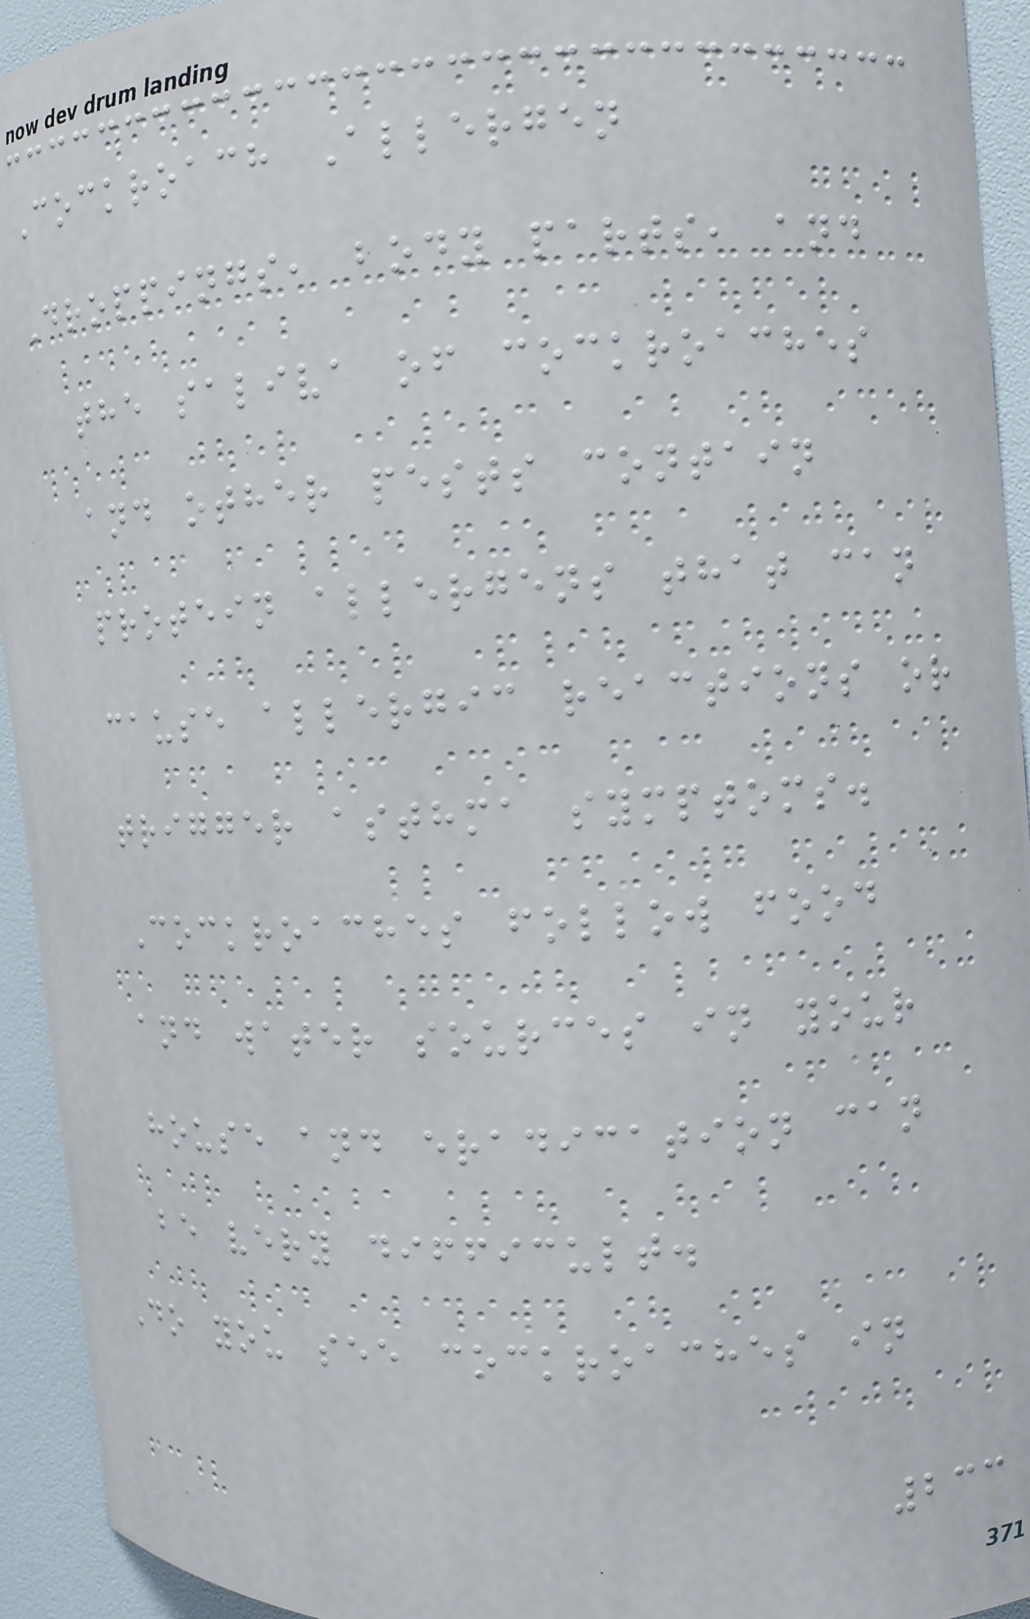Cockroach Allergen
Droppings, body parts, and
the saliva of cockroaches
and other pests contain
protein allergens that can
cause allergic reactions or
trigger asthma symptoms.
Cockroaches follow food
and water sources in your
house and eradication can
be very difficult.
Do you see cockroaches in
233
